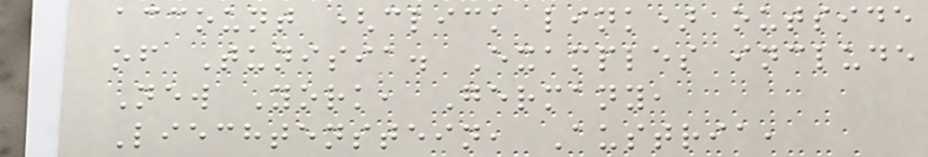account (click link) outside
of Tunisia. Examples include
New York, Germany,
Liechtenstein, Austria,
